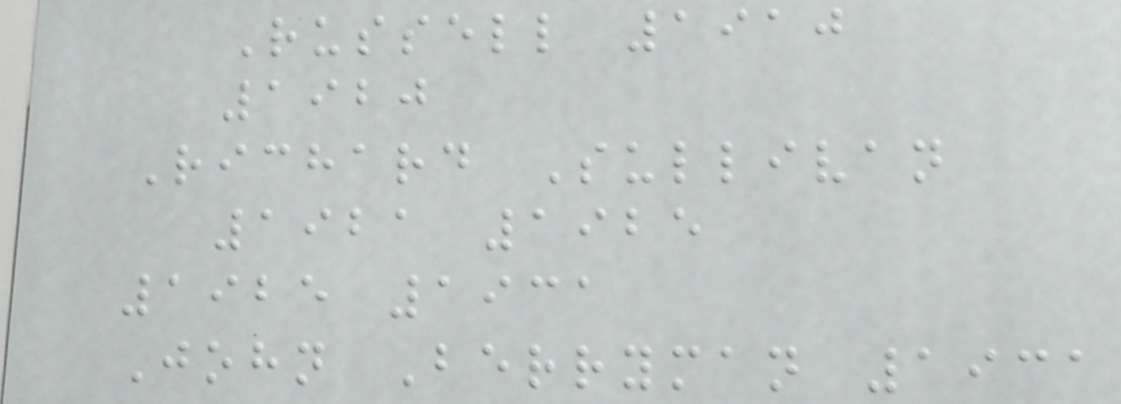Russell 1910
1920
Richard Sullivan
1921 1925
1925 1931
John Berryman 1931
